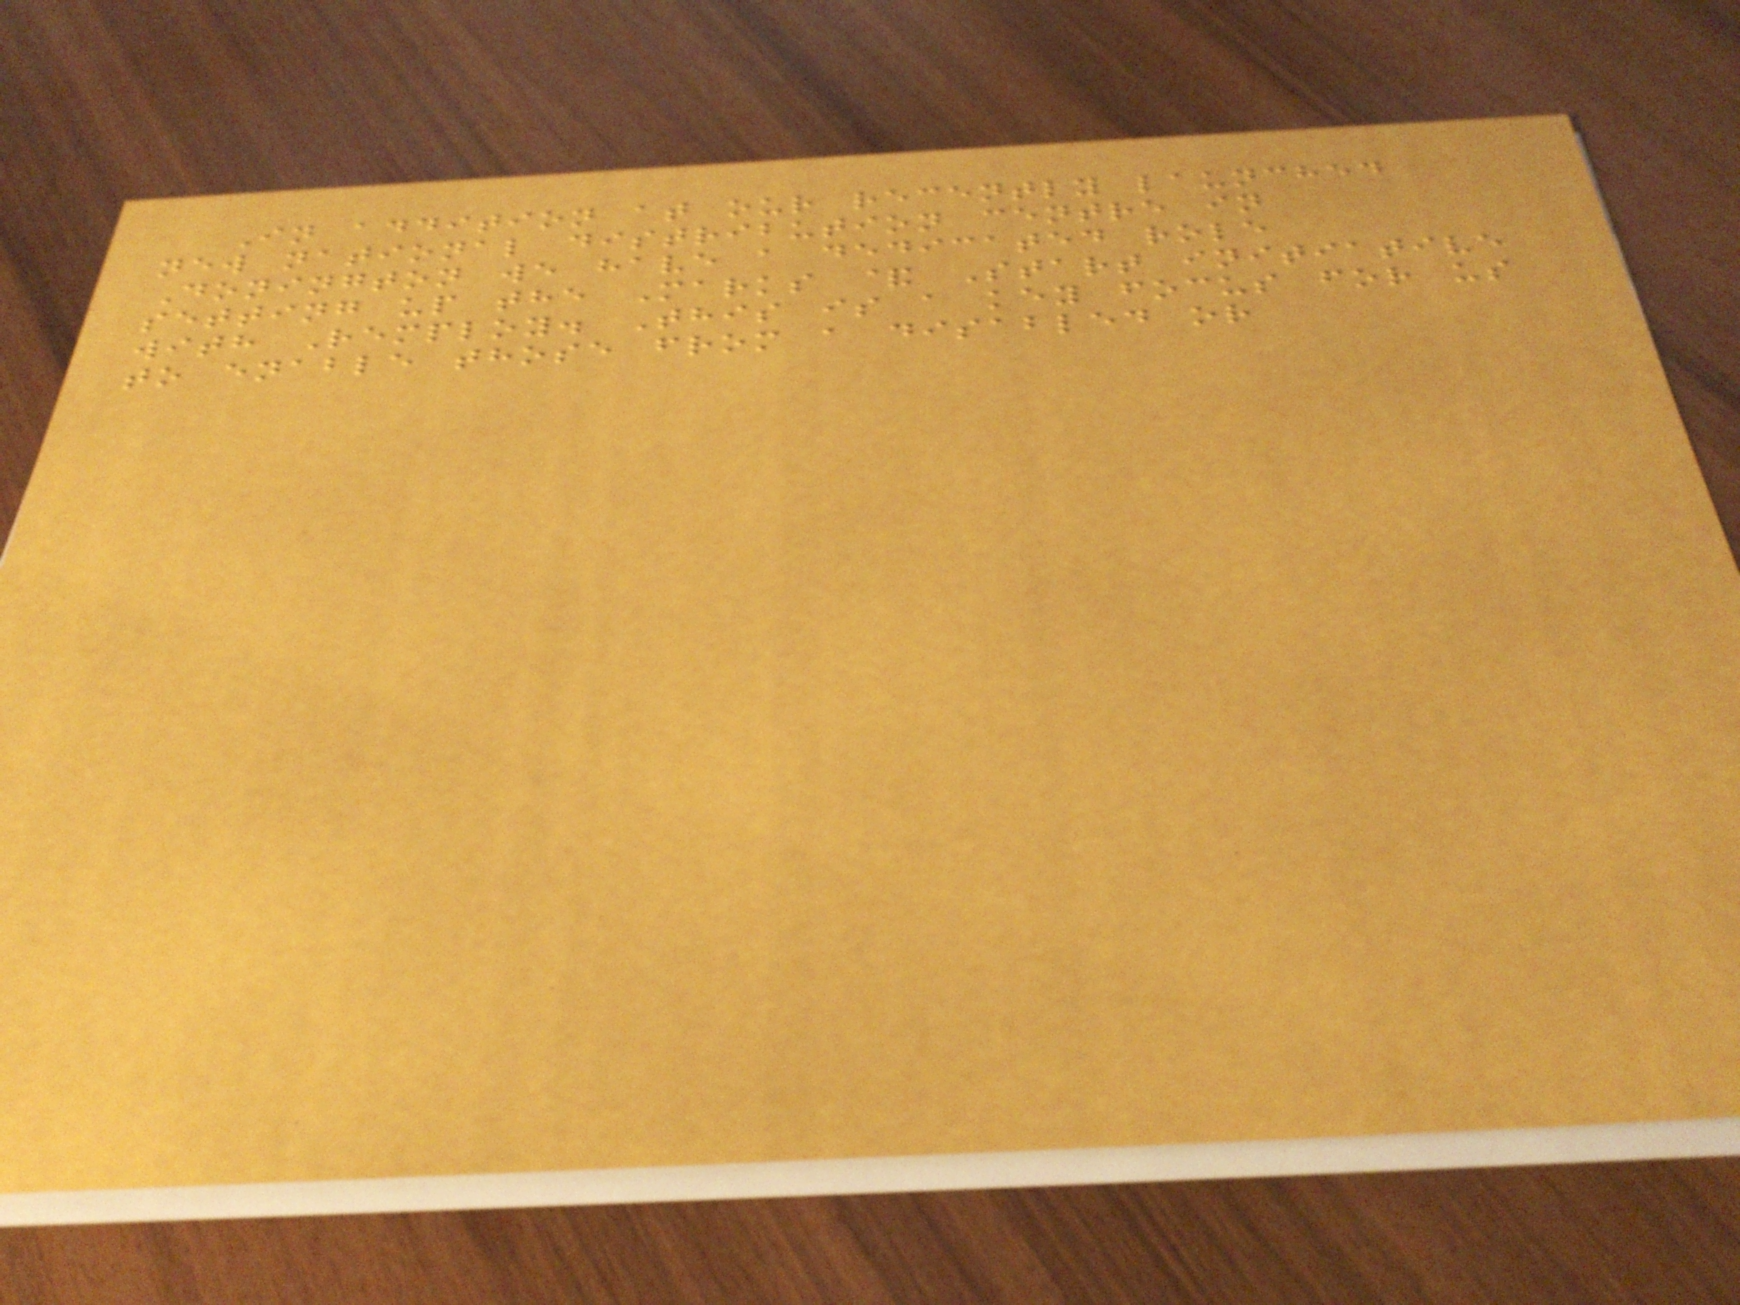In addition at our recently launched
new national distribution centre in
Donington we have a dedicated role
setting up the Marks & Start initiative
with Remploy. This is a key focus for us
to enable those from a disabled or
